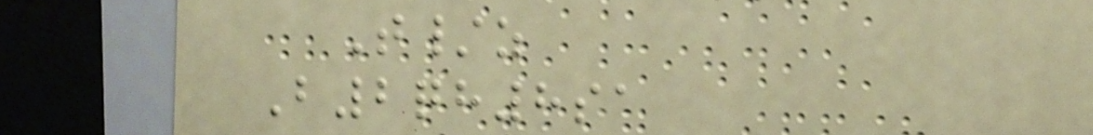T/z
B2qh8sa
